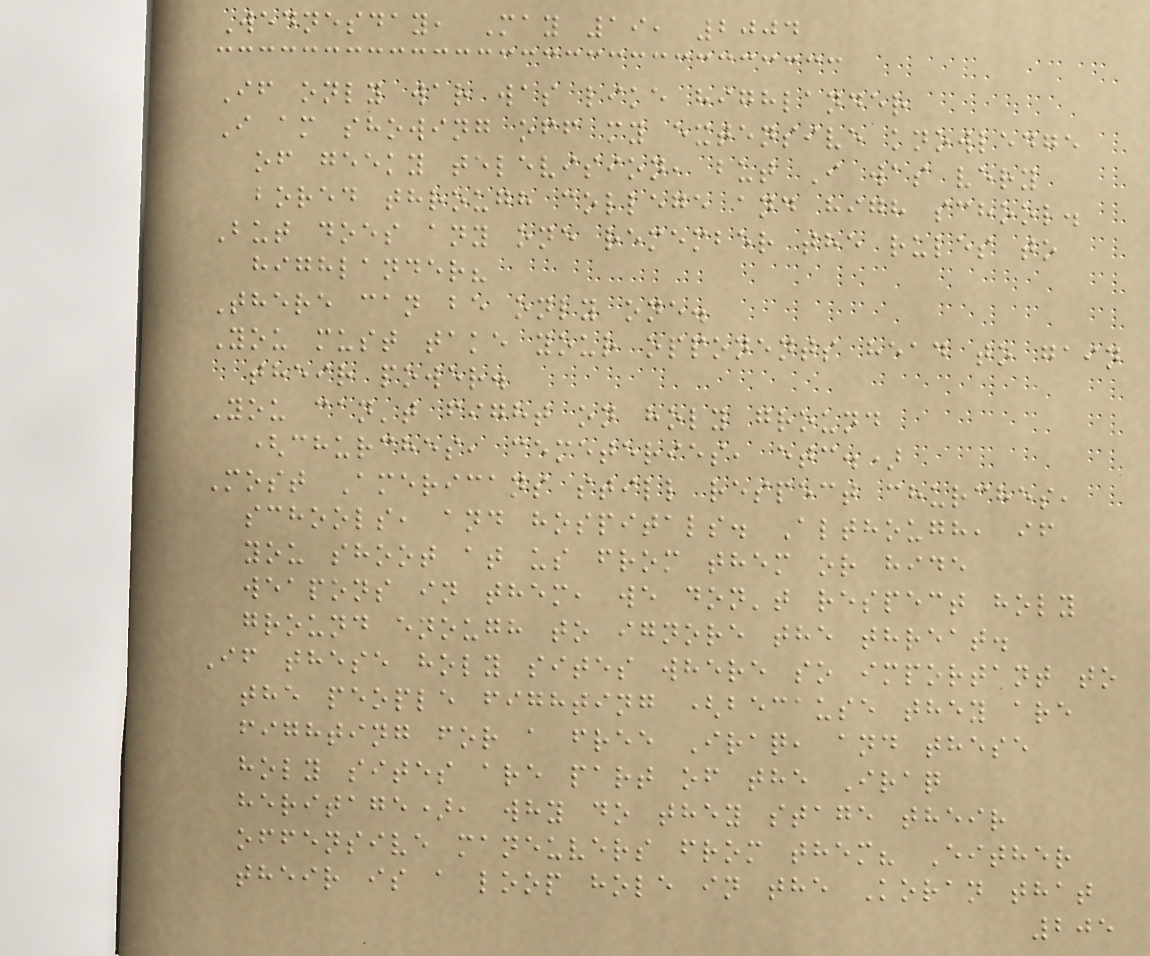Wednesday, May 19, 2004
If only war was like highlander
I am showing off my extensive knowledge
of geeky television, but I was very
bored through college and high school.
But does any one remember the rules to
highlander?
There can be only one.
You must take your opponents head to gain
their power.
You can't fight on holy ground
(churches, cemeteries, etc.)
Most Americans still respect churches,
schools, and hospitals. Although, if
you shoot at us from them or hide
weapons in them, we don't respect holy
ground enough to ignore the threat.
If these holy sites where so important to
the people fighting (because they are
fighting for a free Iraq, and these
holy sites are part of the Iraq
heritage), why do they stage their
offensive maneuvers from them? Either
their is a loop hole in the Koran that
205
